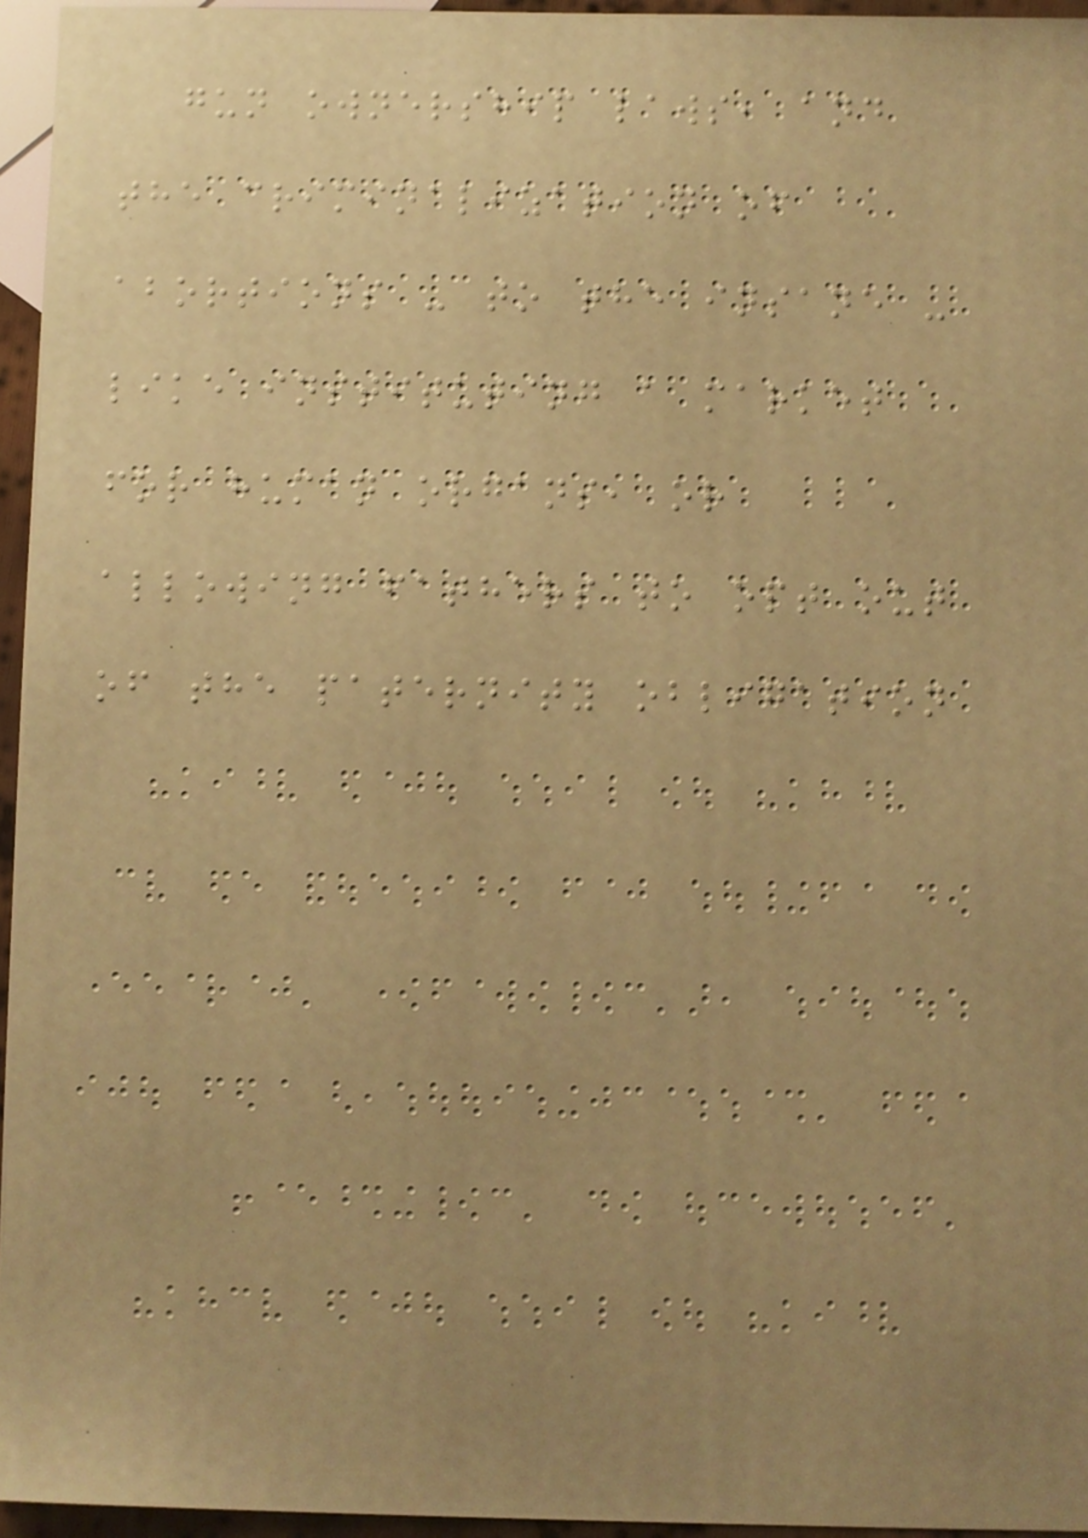gun ownership laws, and
the criminalization of
abortions - to the insane -
like instituting a market
for human organs, or
allowing fathers to opt out
of the paternity obligation
